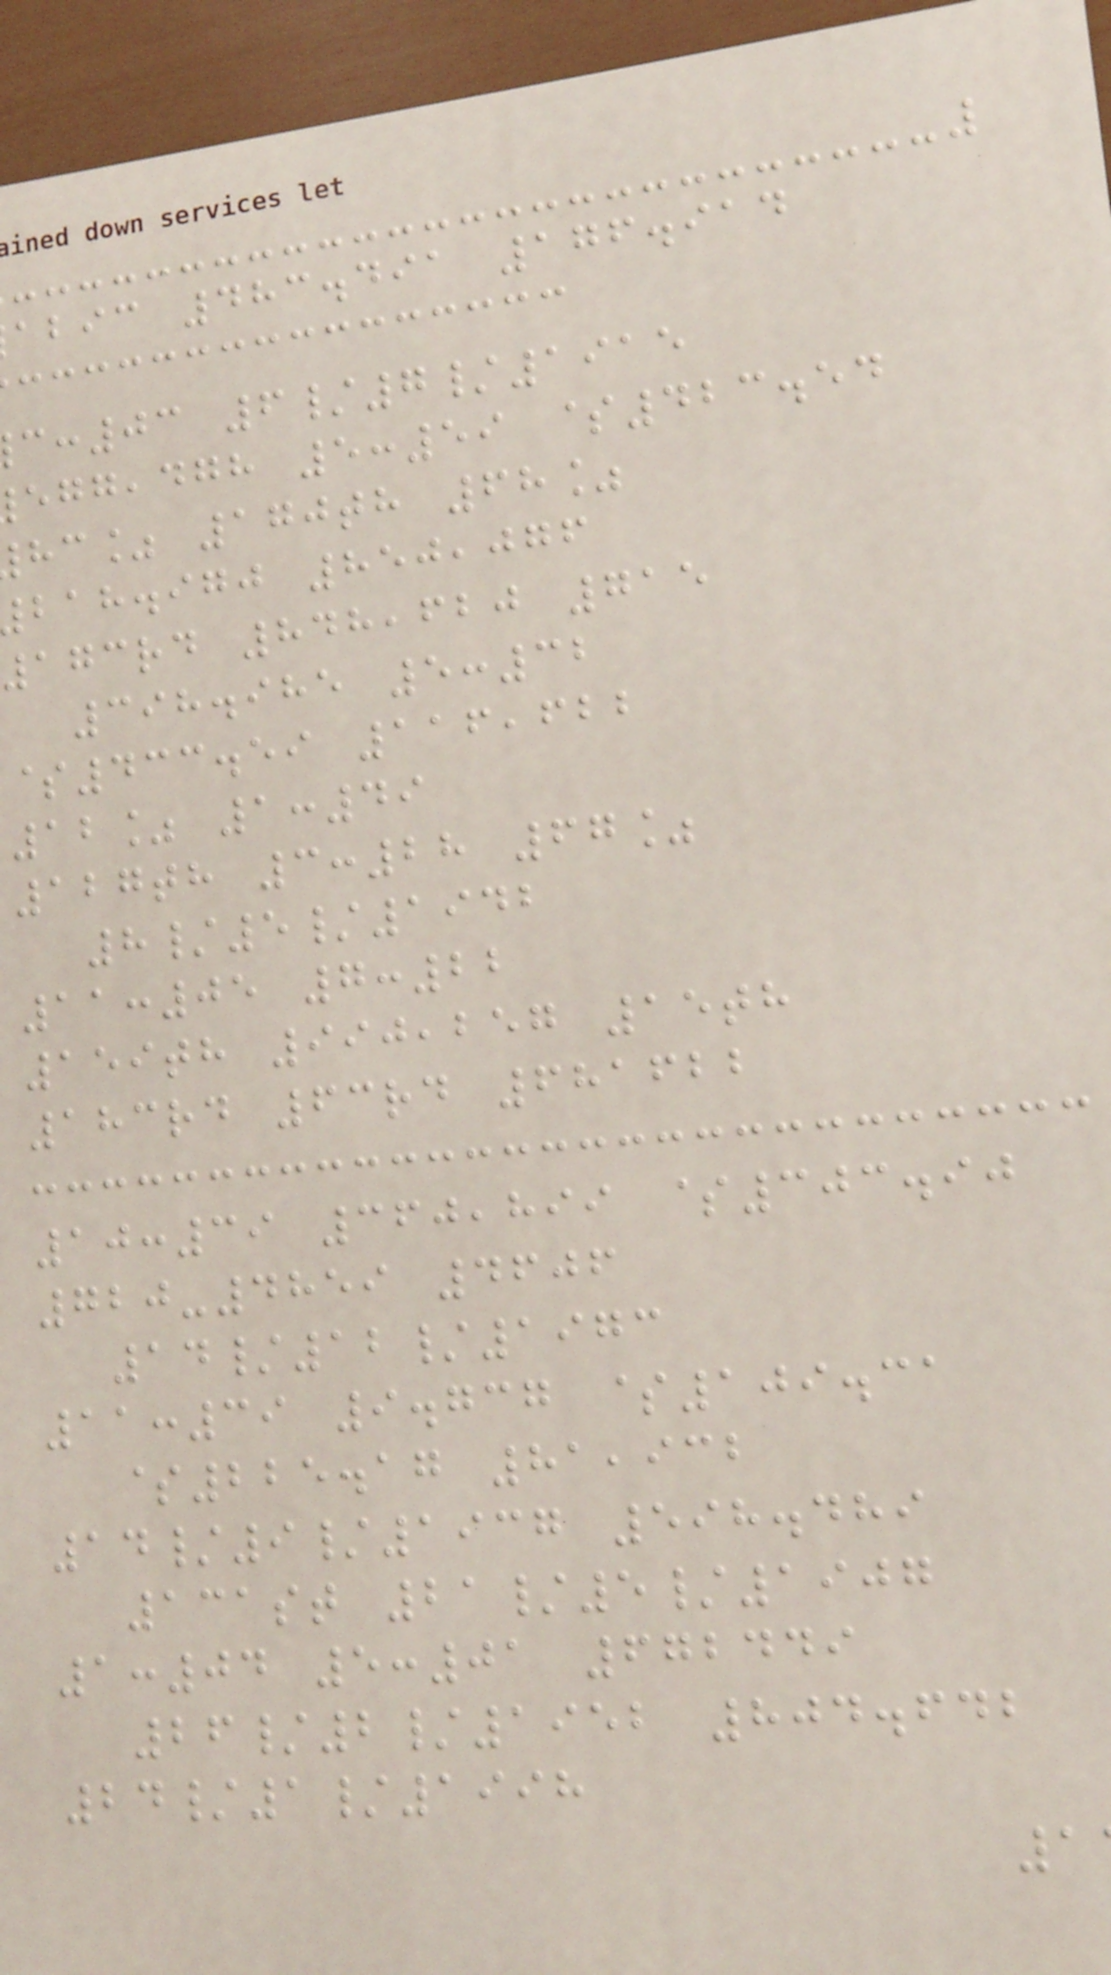abic 483.491 176.914
:03 6/7/1915
,dgh 5:59 $423.54
hc% 170th 68%
bah.igj 850,076
173rd 848,620 715
398.985 5:32
$433.59 116,622
12% 1:49
127th 3:28 67%
8/5/1942
11:05 7:22
159th 990,257 15th
183rd 63rd 681622
10:39 360,899 $303.90
720-4859 4606
14/12/1973
11:39 9.737 $109.31
$225.17 81,932
14/9/1937 598.489
131st 21/5/1907
1:04 5:01 672449
26/2/1952 804.642
24/1/1998
